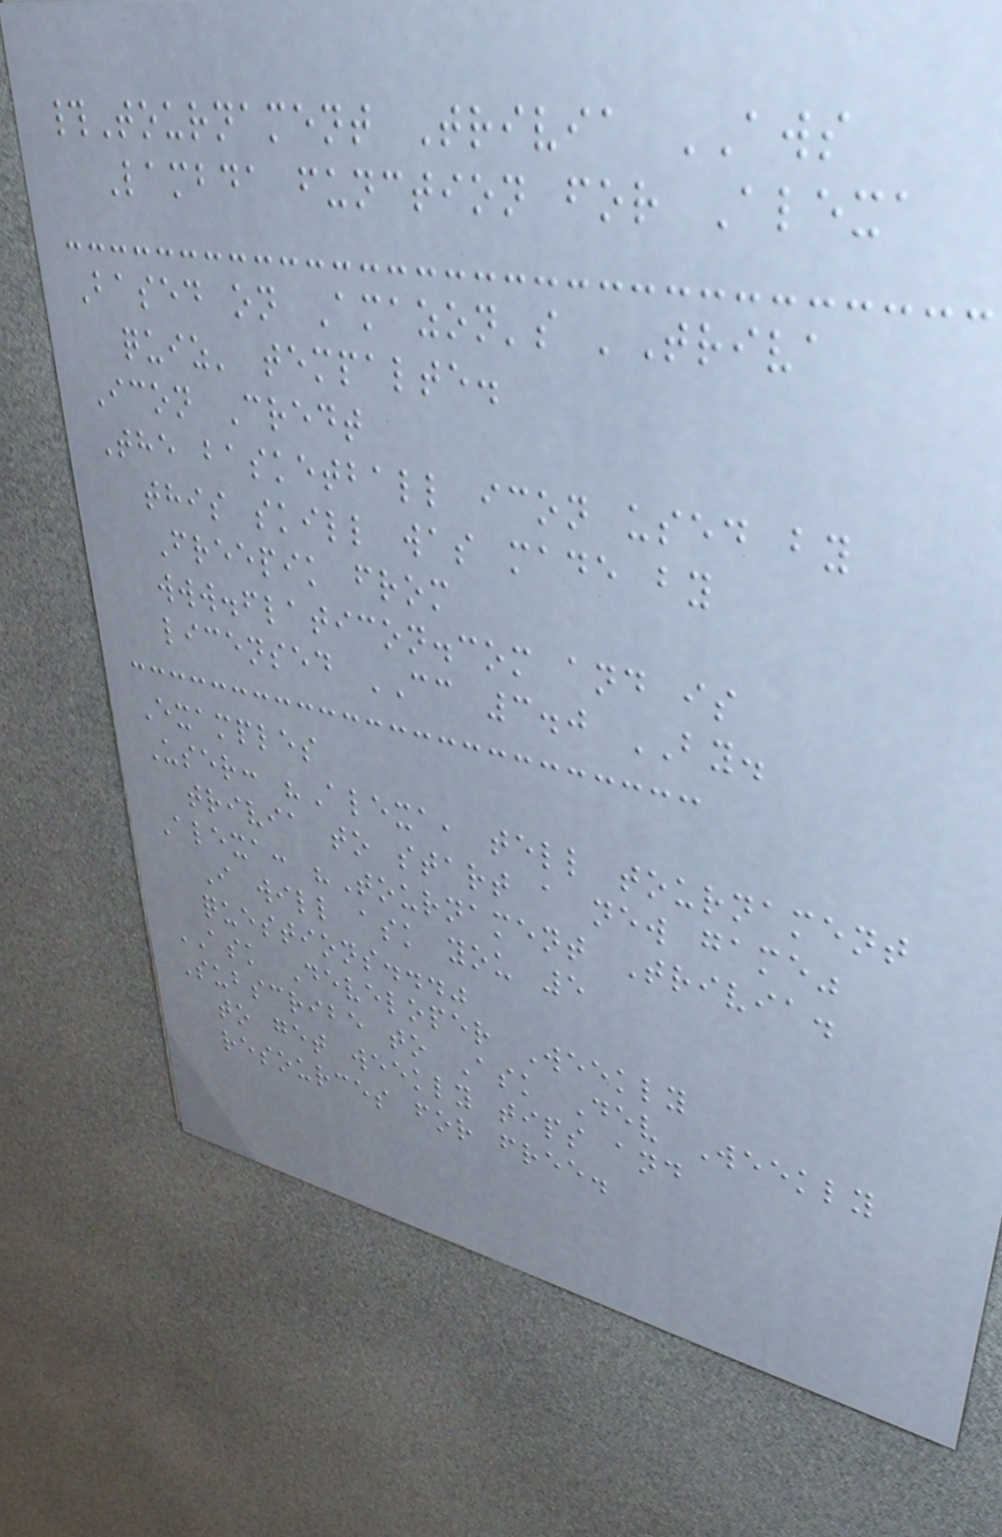#Tournament Trivia AWS
Lambda function for Alexa
Based on Amazon's 'Triva
quiz' tempalte.
Icon Credt
The basketball icon used by
this skill was made by
Freepik from
www.flaticon.com and is
licensed CC 3.0 BY.
Examples
User: "Alexa, tell tournament
trivia to start a new game"
Alexa: "Tournament Trivia.
I will ask you 5
questions..."
ASK Developer Weekly
Subscribe to Ask Dev Weekly
to get weekly tips and
resources for free.
